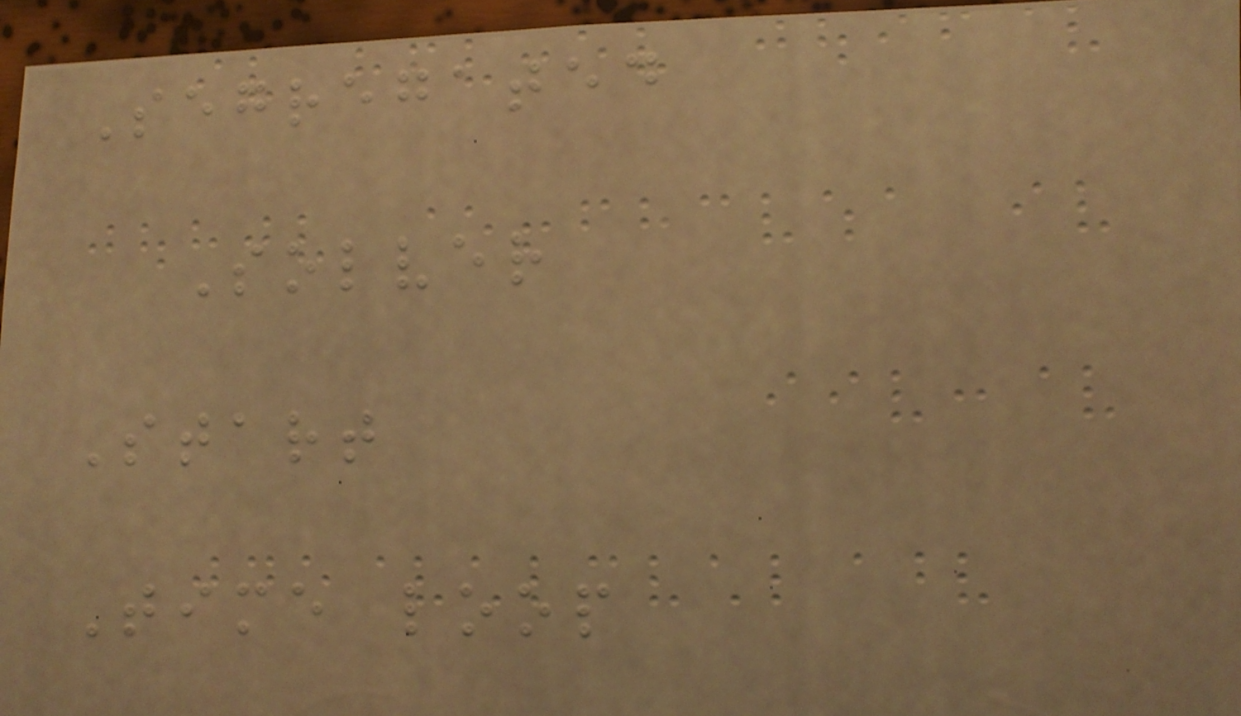Segregated
Solver
Start
Time loop
